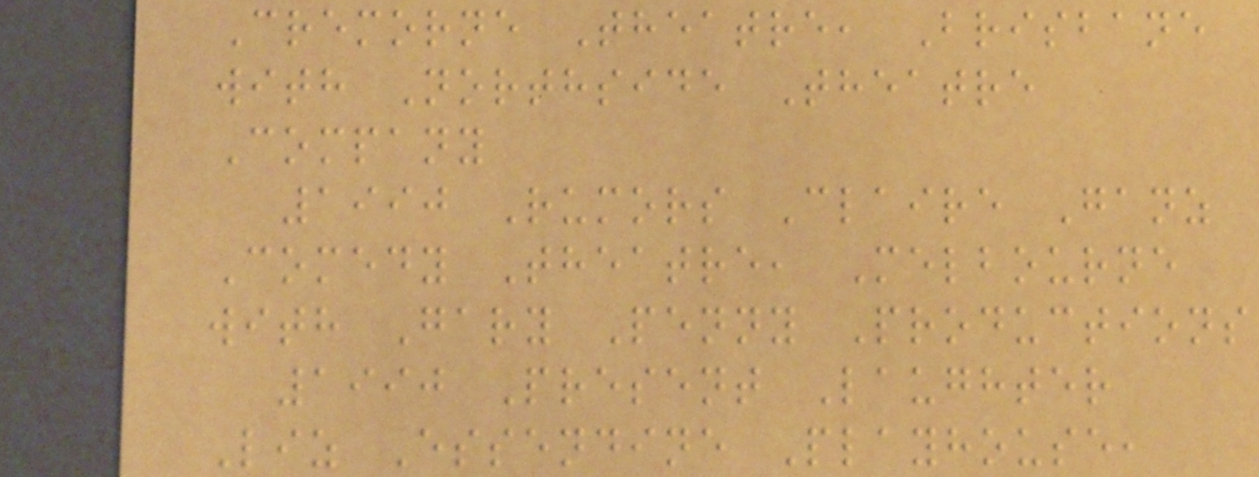Cremorne Theatre, Brisbane
with Northside Theatre
Company
1990 Rumors Claire Ganz
Comedy Theatre, Melbourne
with Gary Penny Productions
1990 Present Laughter
Liz Essendine Playhouse,
